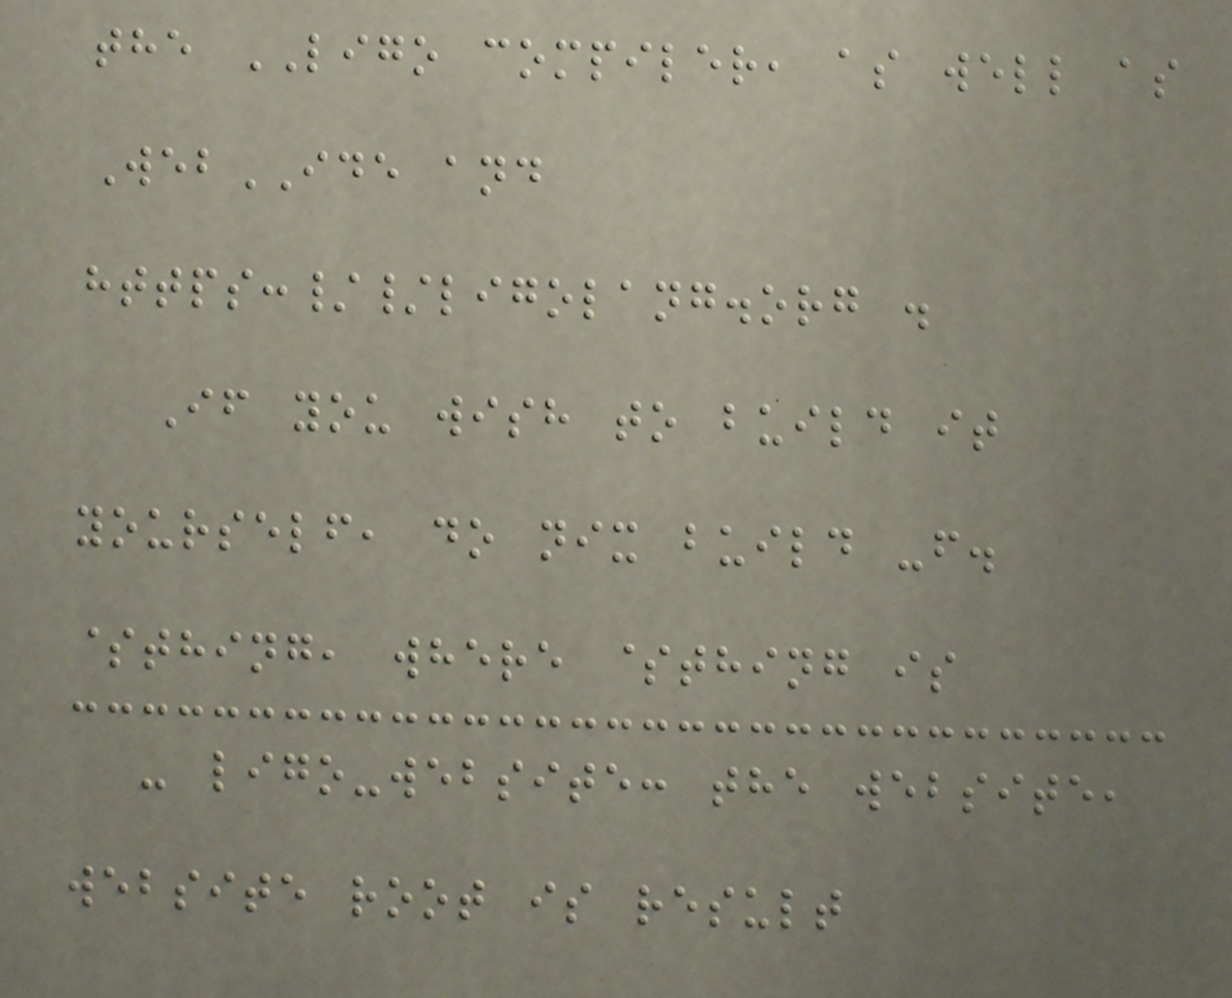the LIGO compiler, as well as
WebIDE and
https://ligolang.org .
If you wish to build it
yourself, do nix build -f.
$thing, where $thing is
- ligo-website: the website,
website root is result
